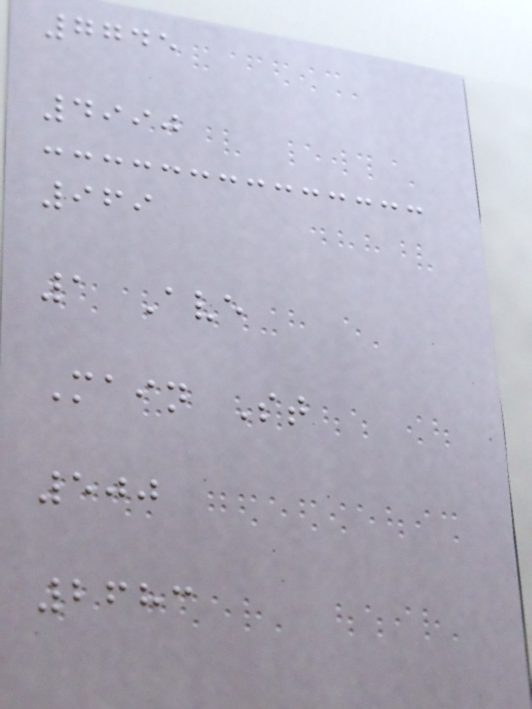7745
4990
969
1 Ave
Main St
500
2683
